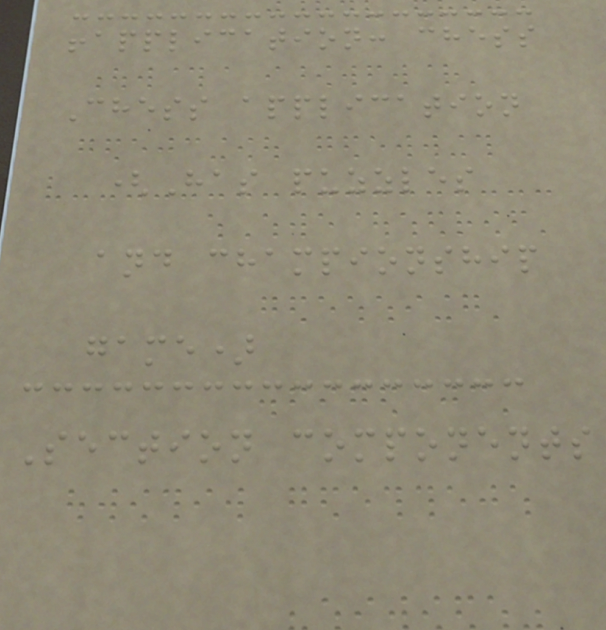!application: chess
Chess application
(Has puzzles
and championship
game)
Section components
